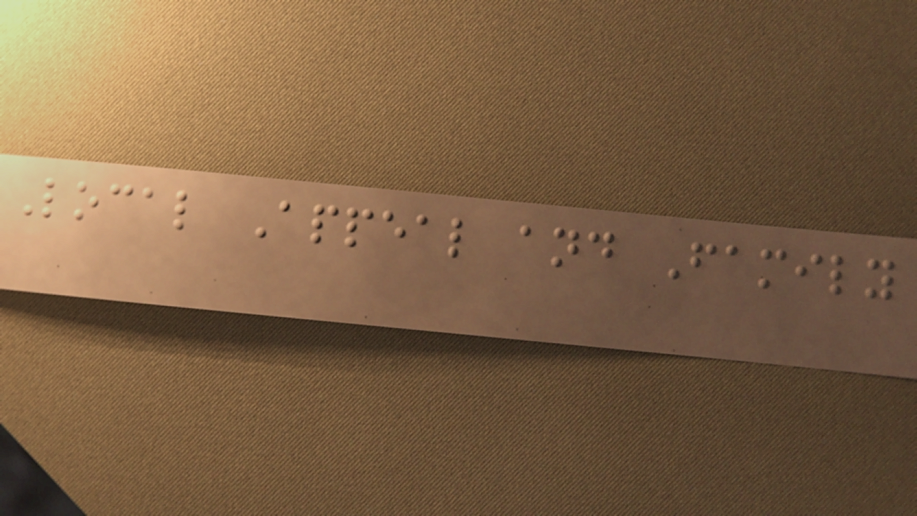Local Appeal and Family
